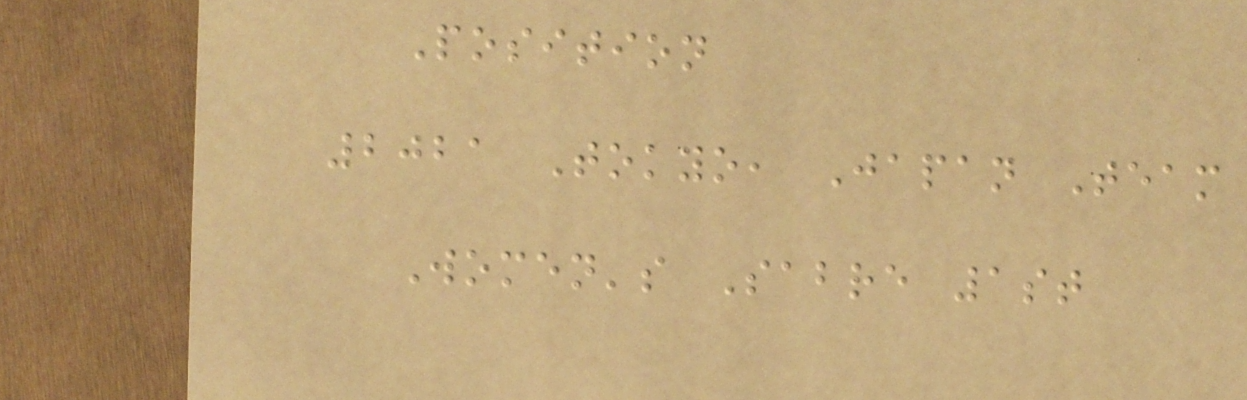Position
2021 Tokyo, Japan Team
Women's Sabre 1st
